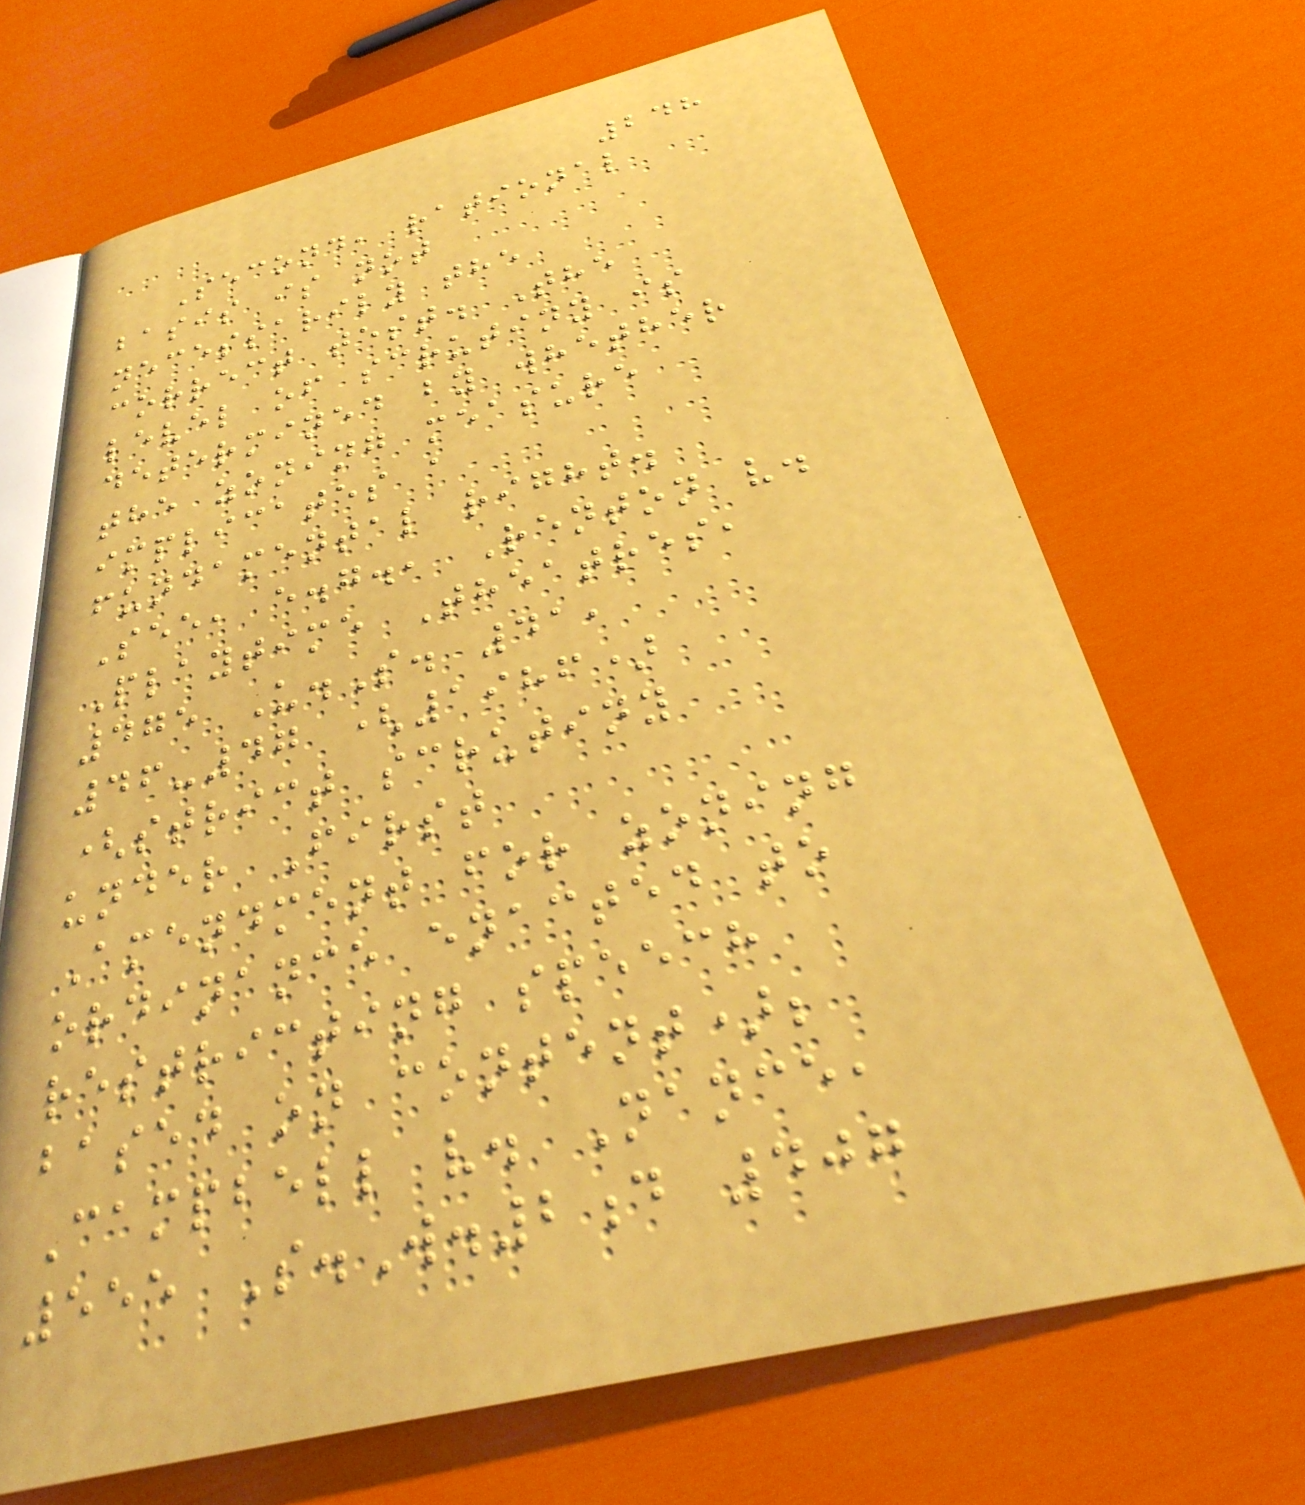248
Second, rational
basis is not
necessarily the
correct test. The
level of scrutiny is
determined by whether
the zoning measure
implicates a
fundamental right.
See, e.g., Renton v.
Playtime Theatres,
475 U.S. 41,
46-47 (1986)
(strict scrutiny
under First
Amendment for zoning
ordinance enacted to
restricting speech
based on content);
Campbell v. Nance,
555 S.W.2d 407
